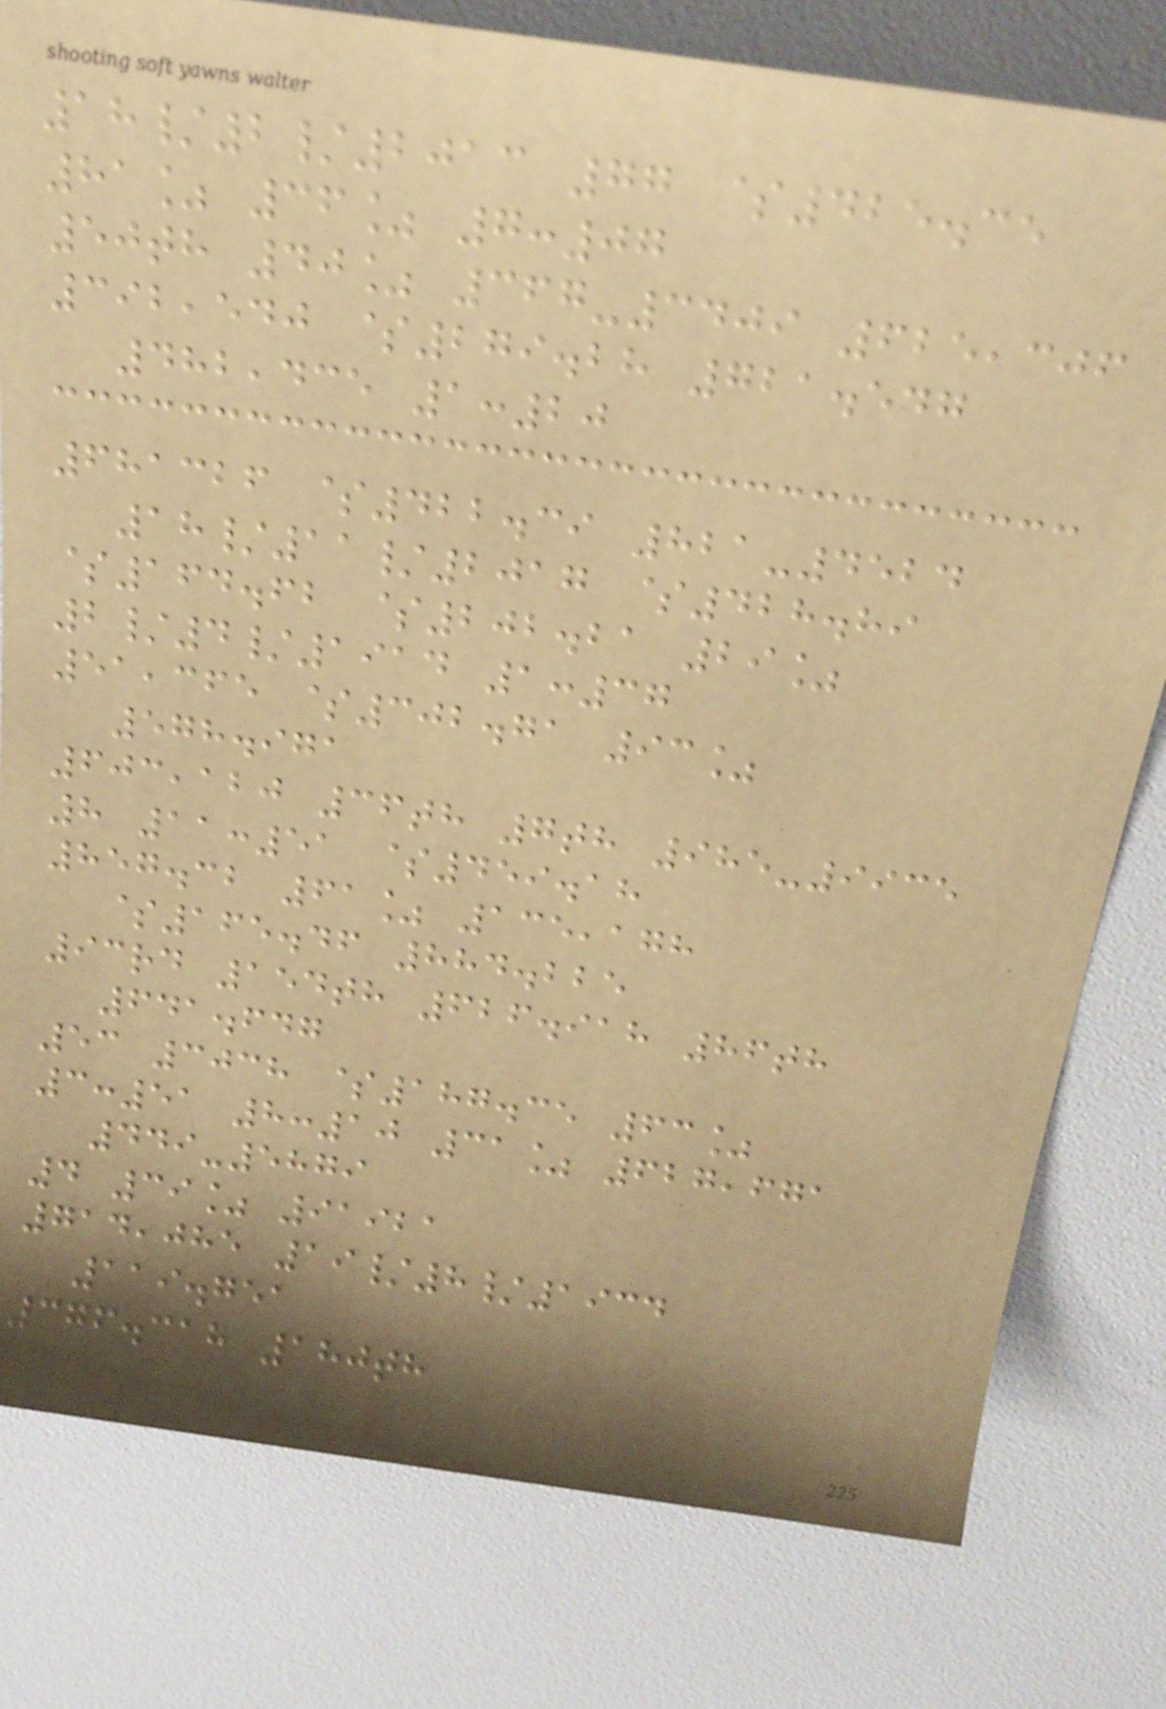18/2/2013 77 $425.35
81% 36% 7:07
50th 40% 367-3409 625,306
392,540 $279.28 721.547
482,435 1:20
681326 $422.39 821-4524
18/11/2017 $428.89
$164.62 $202.21 29%
2/4/1914 1:37
51,365 $302.71 93%
578.971
603,120 36th 7th 985-9935
8 11:51 $459.18
857.32 61% 135,178
$165.46 884.225
93rd 154th 626.918 86th
641.647
53 3038 $187.35 63%
3:51 8:10 31% 627,671
449-5879
4 39% 91921
714,085 19/8/1934
119.751
376.318 180th
